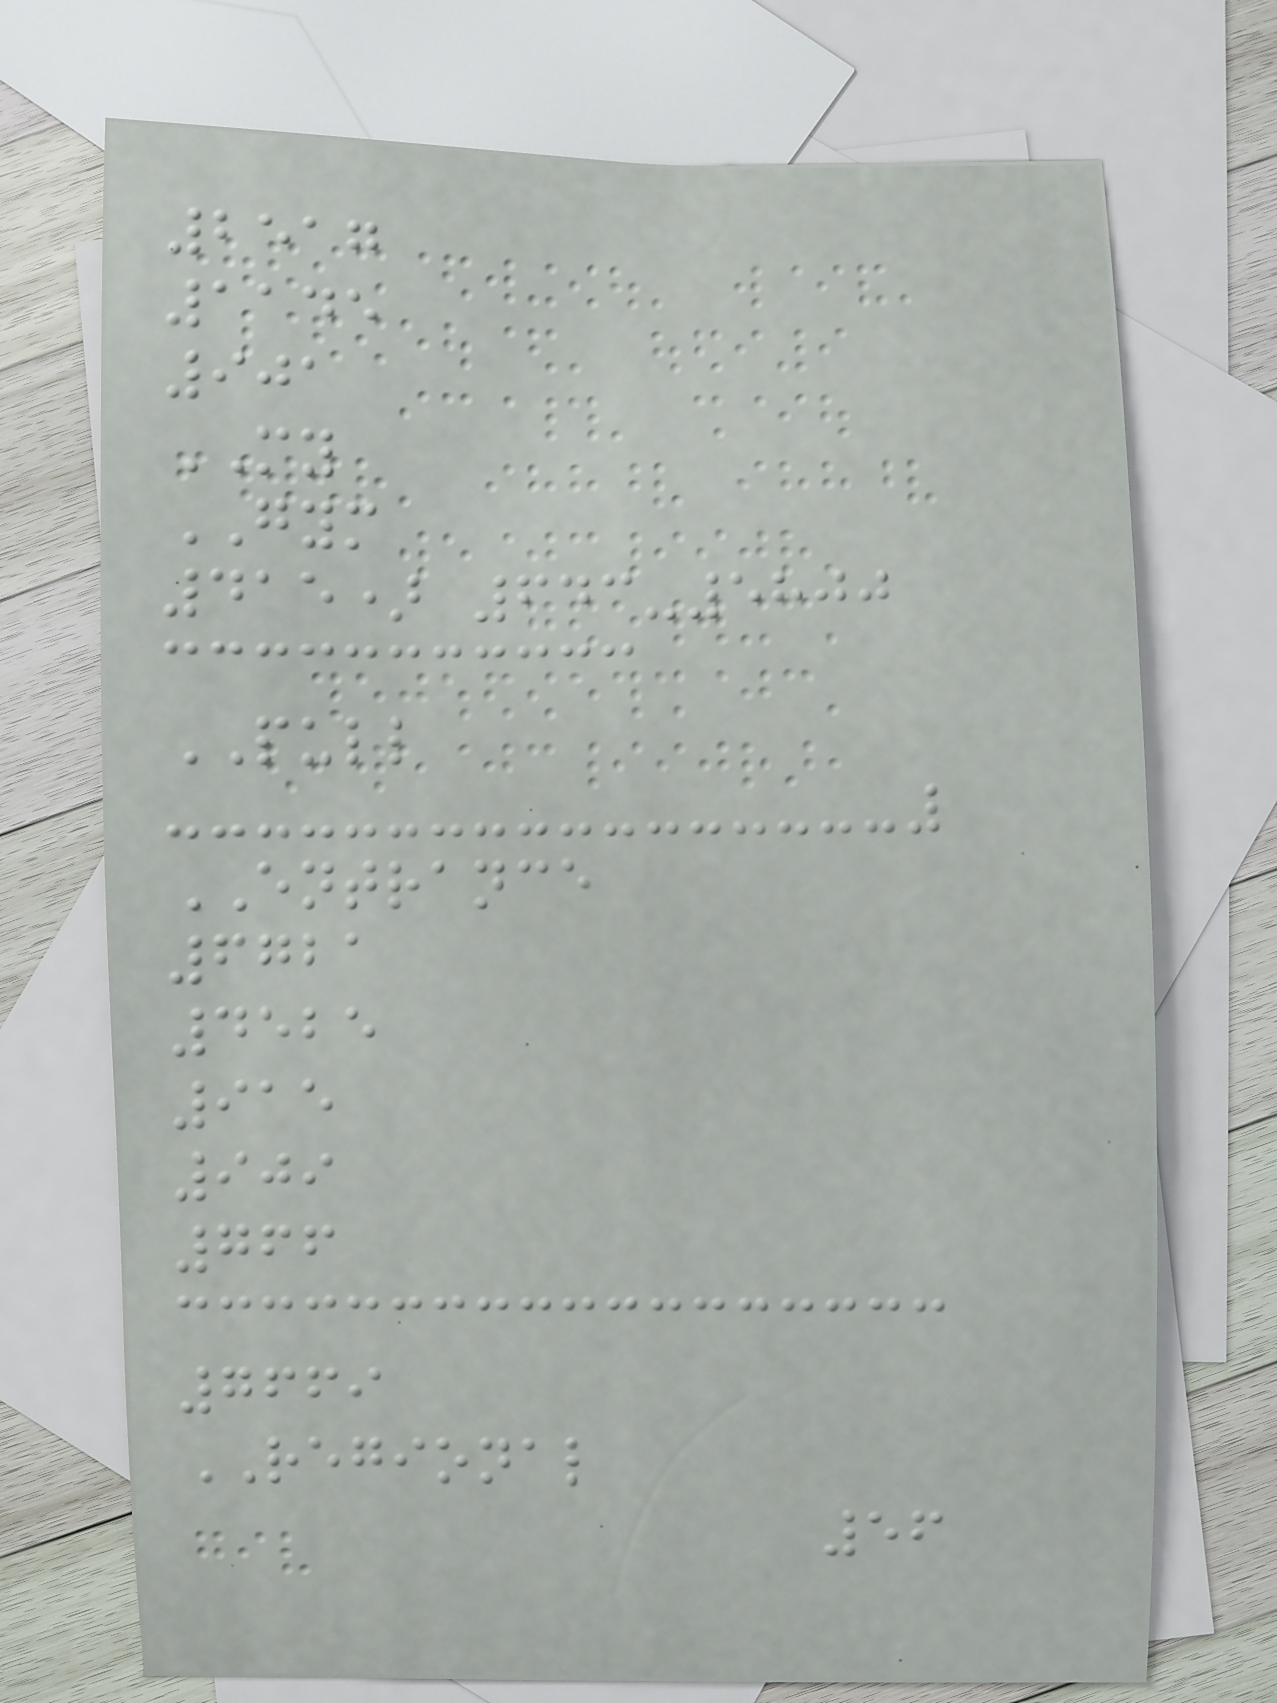2517
1145
901
MY
GYM
415) 643-5800
PULL
ENTRANCE
6721
4525
915
909
766
7669
REGIONAL
56
